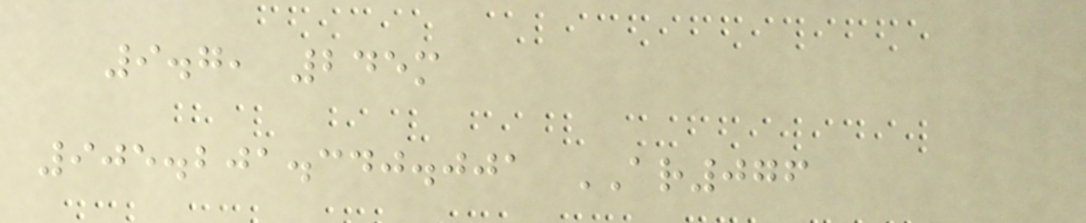9.7, 245m
905.201.340.001 AR076
